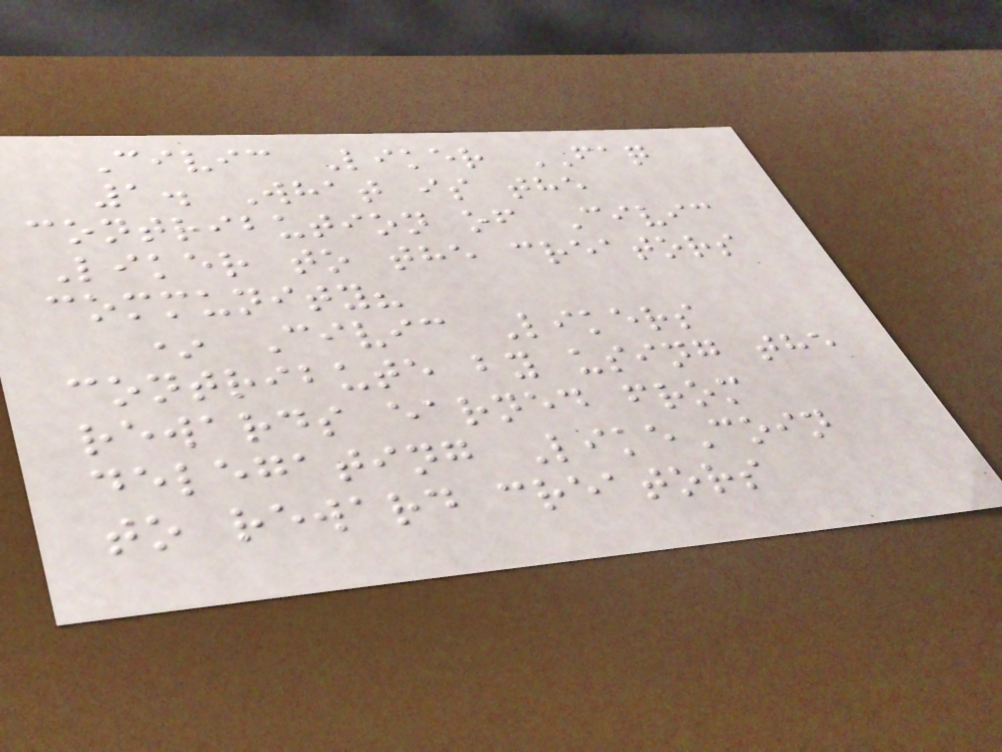Civic Liker FAQ
1. What is the
contribution of Civic
Liker to the creators
community?
* Civic Likers
contribute by using the
rewards earned from
delegating LikeCoin
to reward creators
